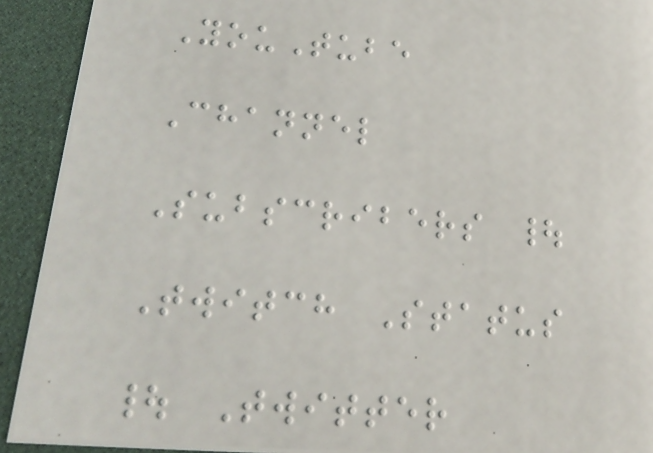YouTube
Channel
Subscribers |
Twitch Status
| Twitter
